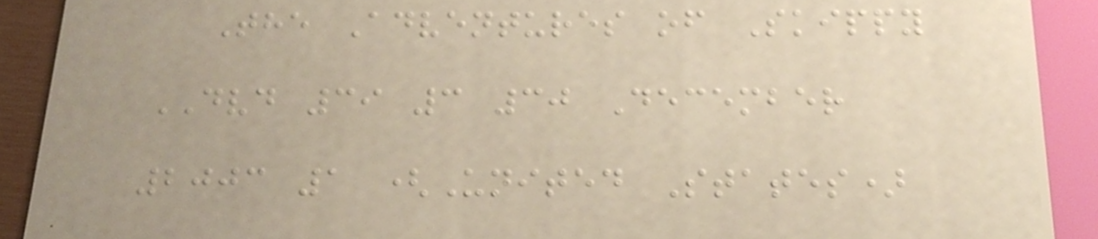The Adventures of Skippy
DVD 39 3 30 December
2003 1 (United States)
